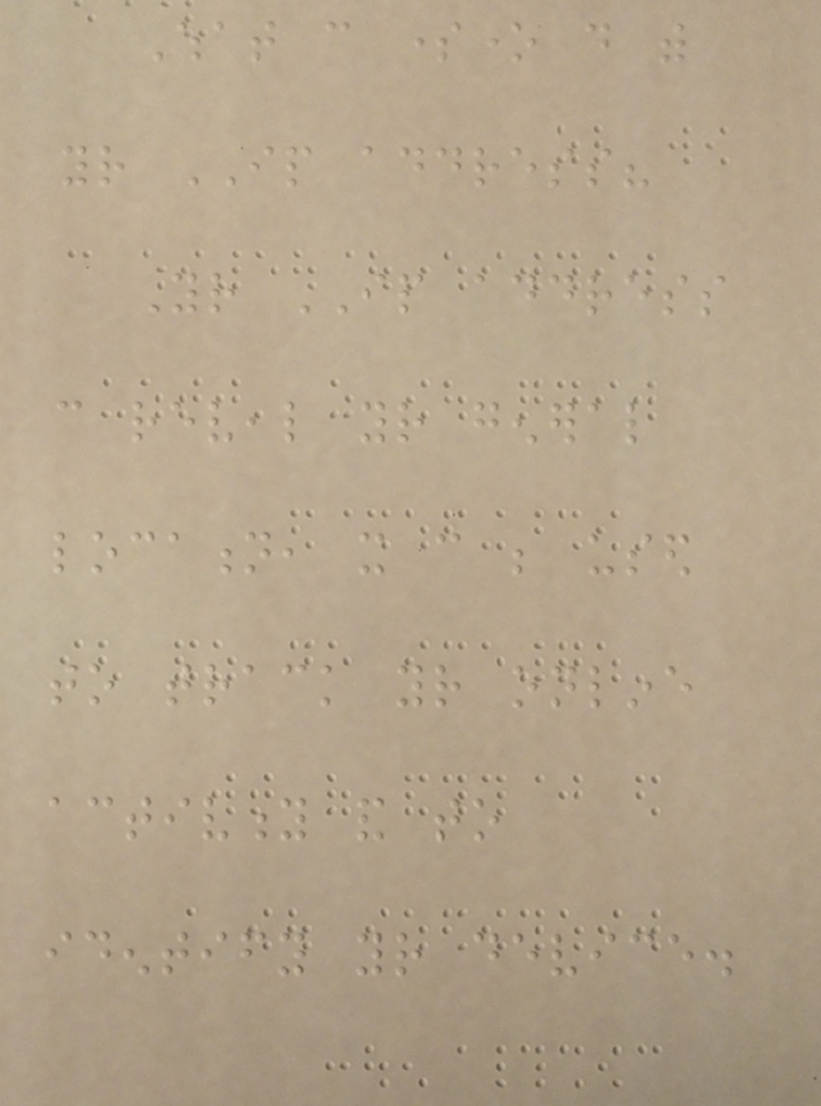What can someone do with
your IP address?
Your IP address
can reveal your general
location, it can be used
to track your online
activity and to
identify your device.
